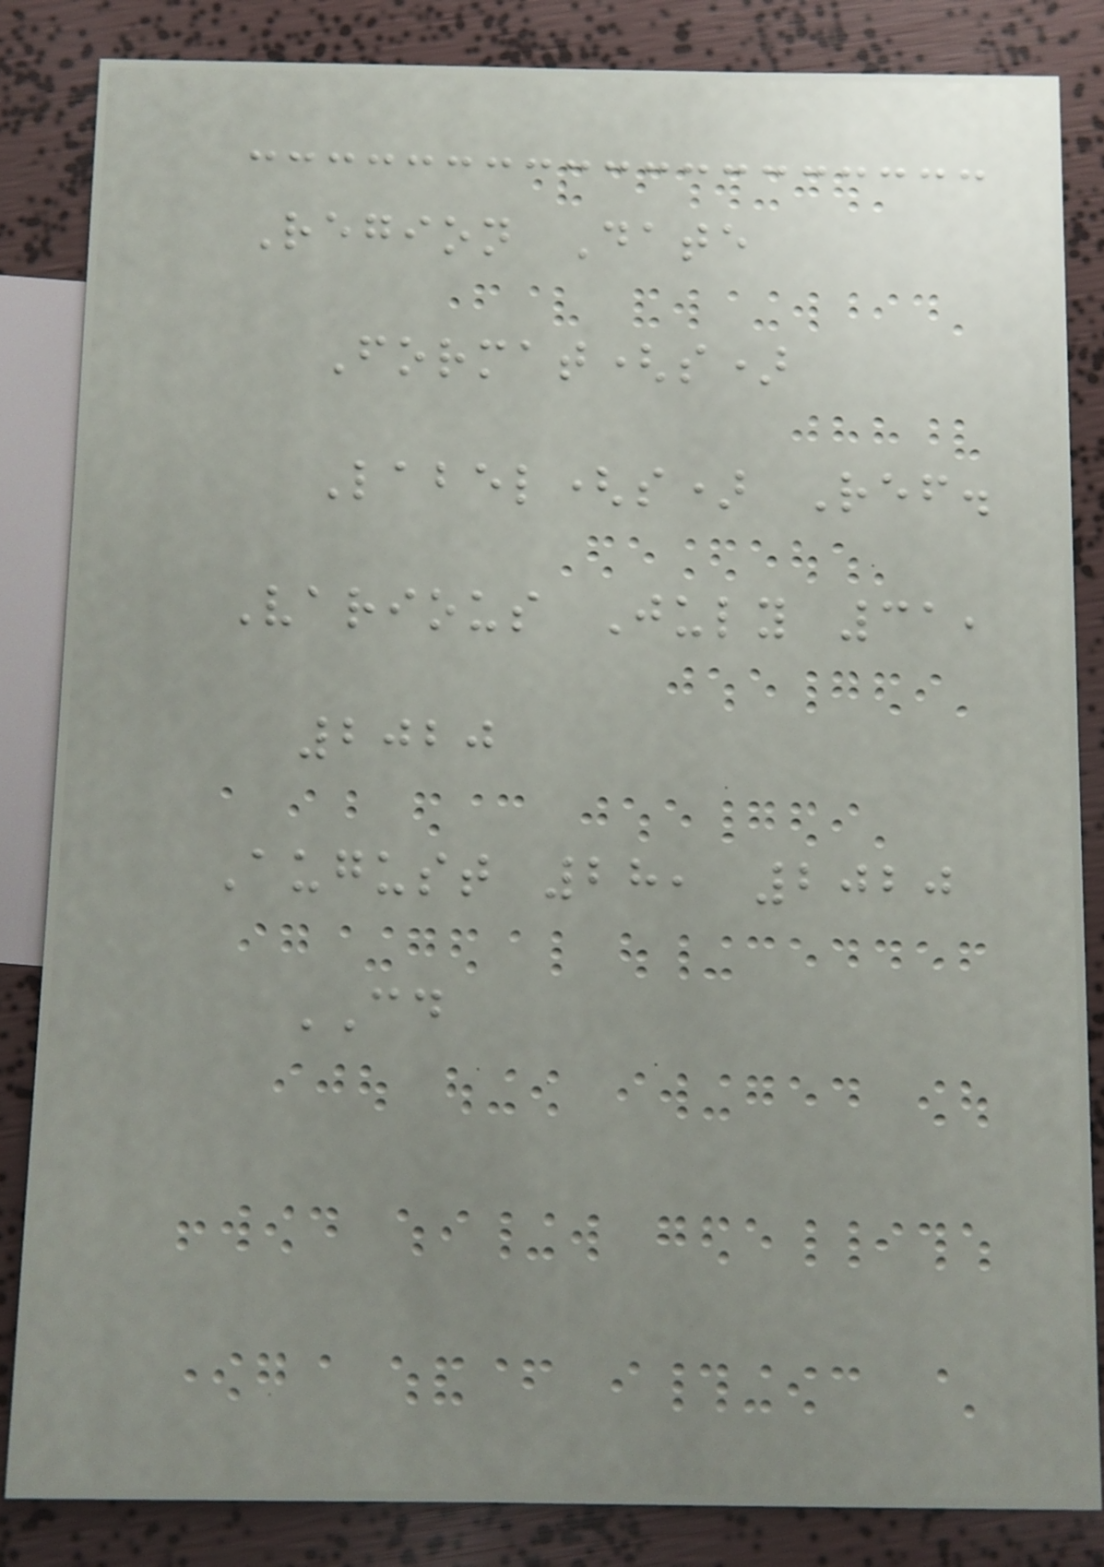Region Date
Format(s)
Label(s) Ref.
Various July 31,
2020
August 28, 2020
CD
